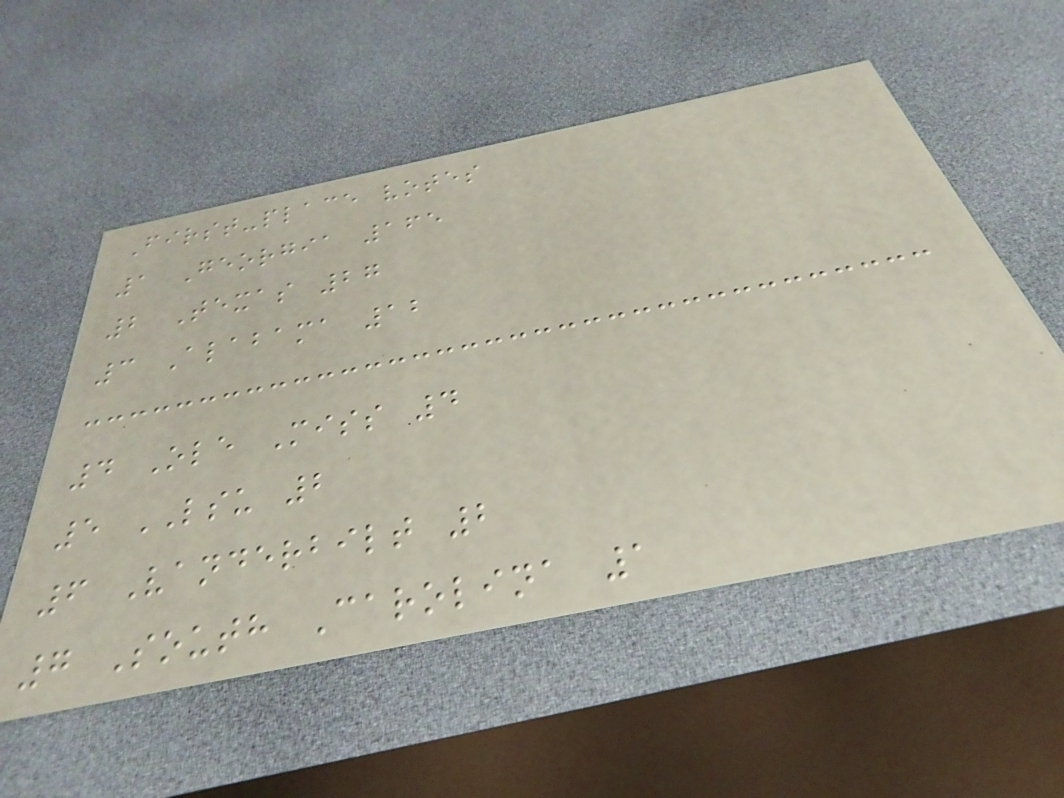First-place votes
1 Georgia 165
2 Texas 27
3 Alabama 12
4 Ole Miss 4
5 LSU 2
6 Vanderbilt 2
7 South Carolina 1
